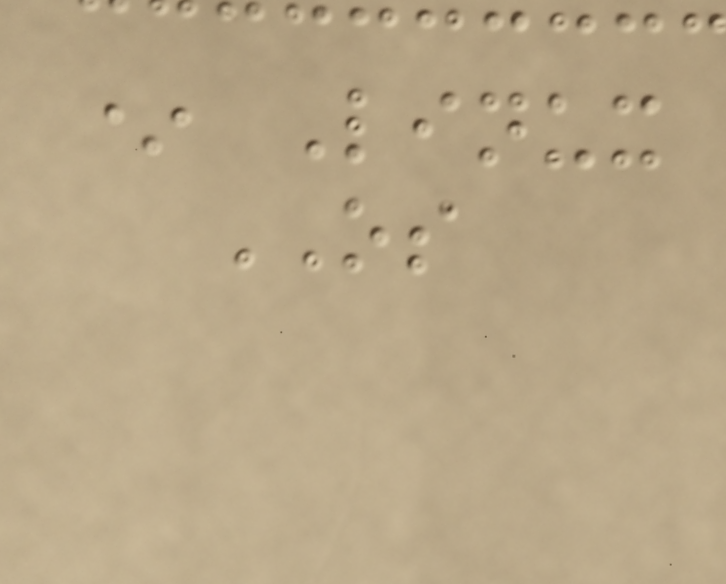* Linux
OS
